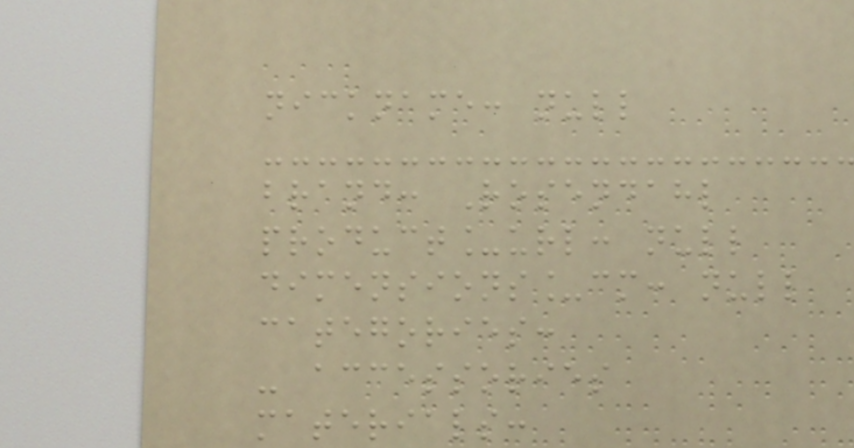nickname: null
brand: Rosendahl
product_url: null
dimensions_cm: null
categories:
- accessories
materials:
